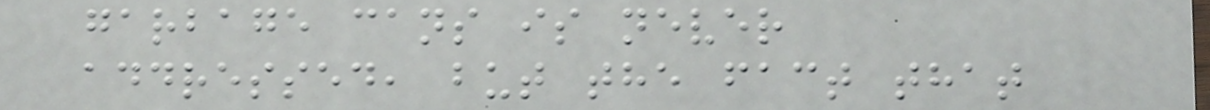garbage cans is never
addressed, but the fact that
